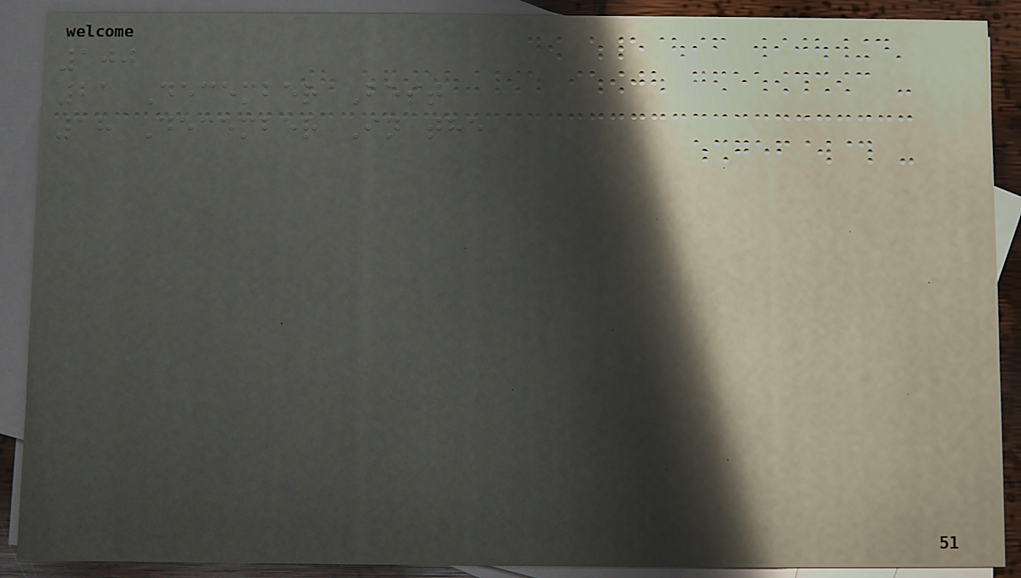100
21 December Best
18 December In the
